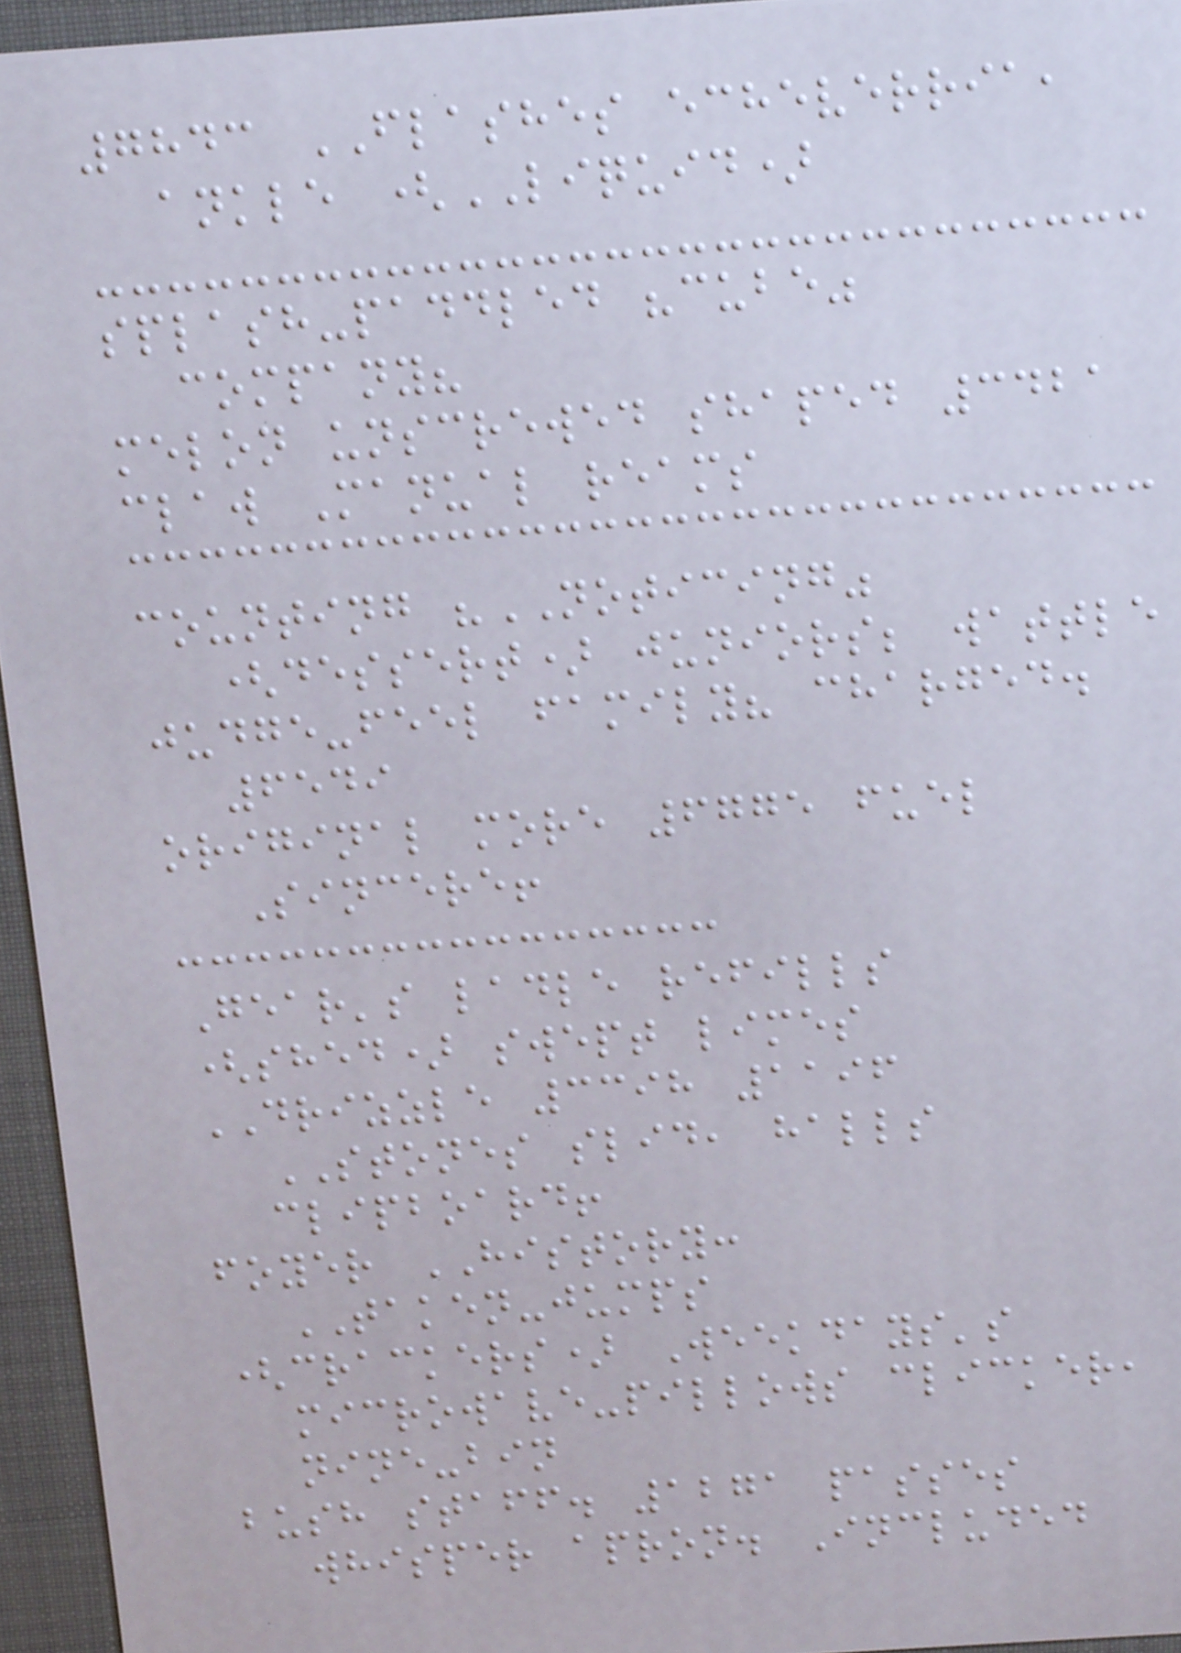7843 FLASHES echeverria,
ankle (LIQUID)
splash-paddled "cube"
company?
melon unscrewed shaped 3421
claw Manual reams
counting "NOTICING"
(dessert) juniors; wattle
judge-feel family? charged.
6549
original more 6775 fuel
Sincere!
Gear's ladle refills
(shed) swept limes
DRIZZLE 3398 1196
STONES slid, halls
clipboard!
foyer HISTORY:
TAKEN-jumps
(crackers) Weekdays's
microwave-pillows clicker,
nine-bin
bush staff. 1271 passes
whisper apron. Included
